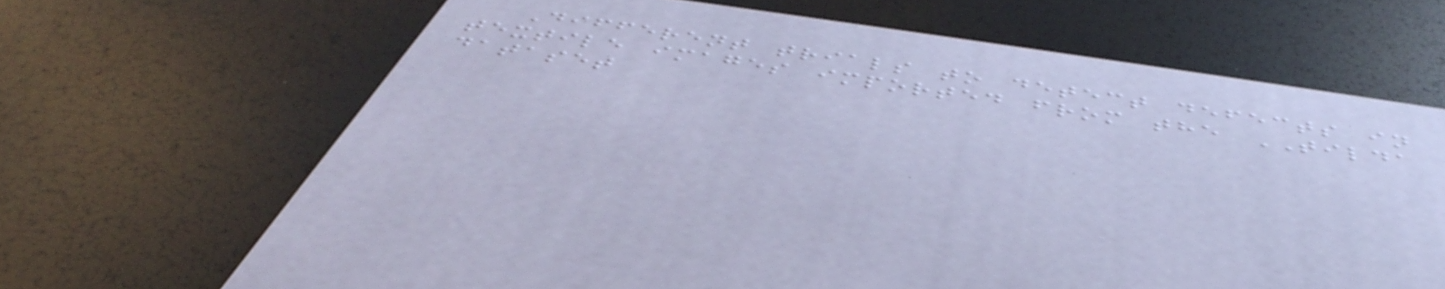Different trials to detect defects in
textile images imported from the TILDA
dataset
